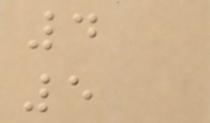4
5
